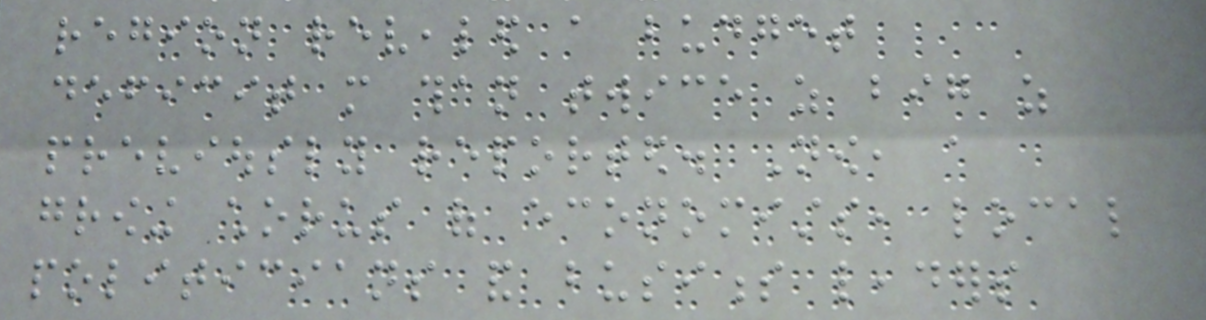region revealed a budget
deficit more than twice as big as
previously reported. Now, a
growing chorus of economists, local
politicians and business leaders
